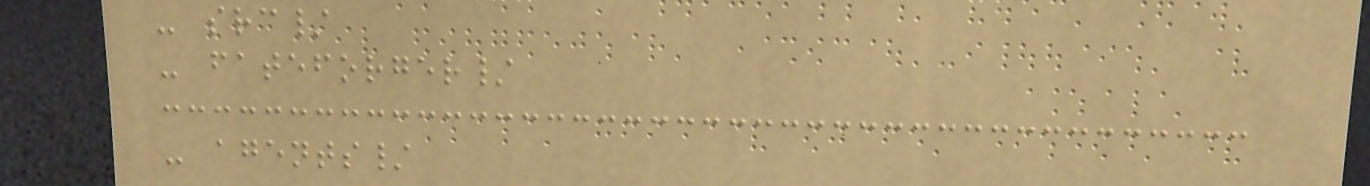- src/
- fateforger/
- agents/
